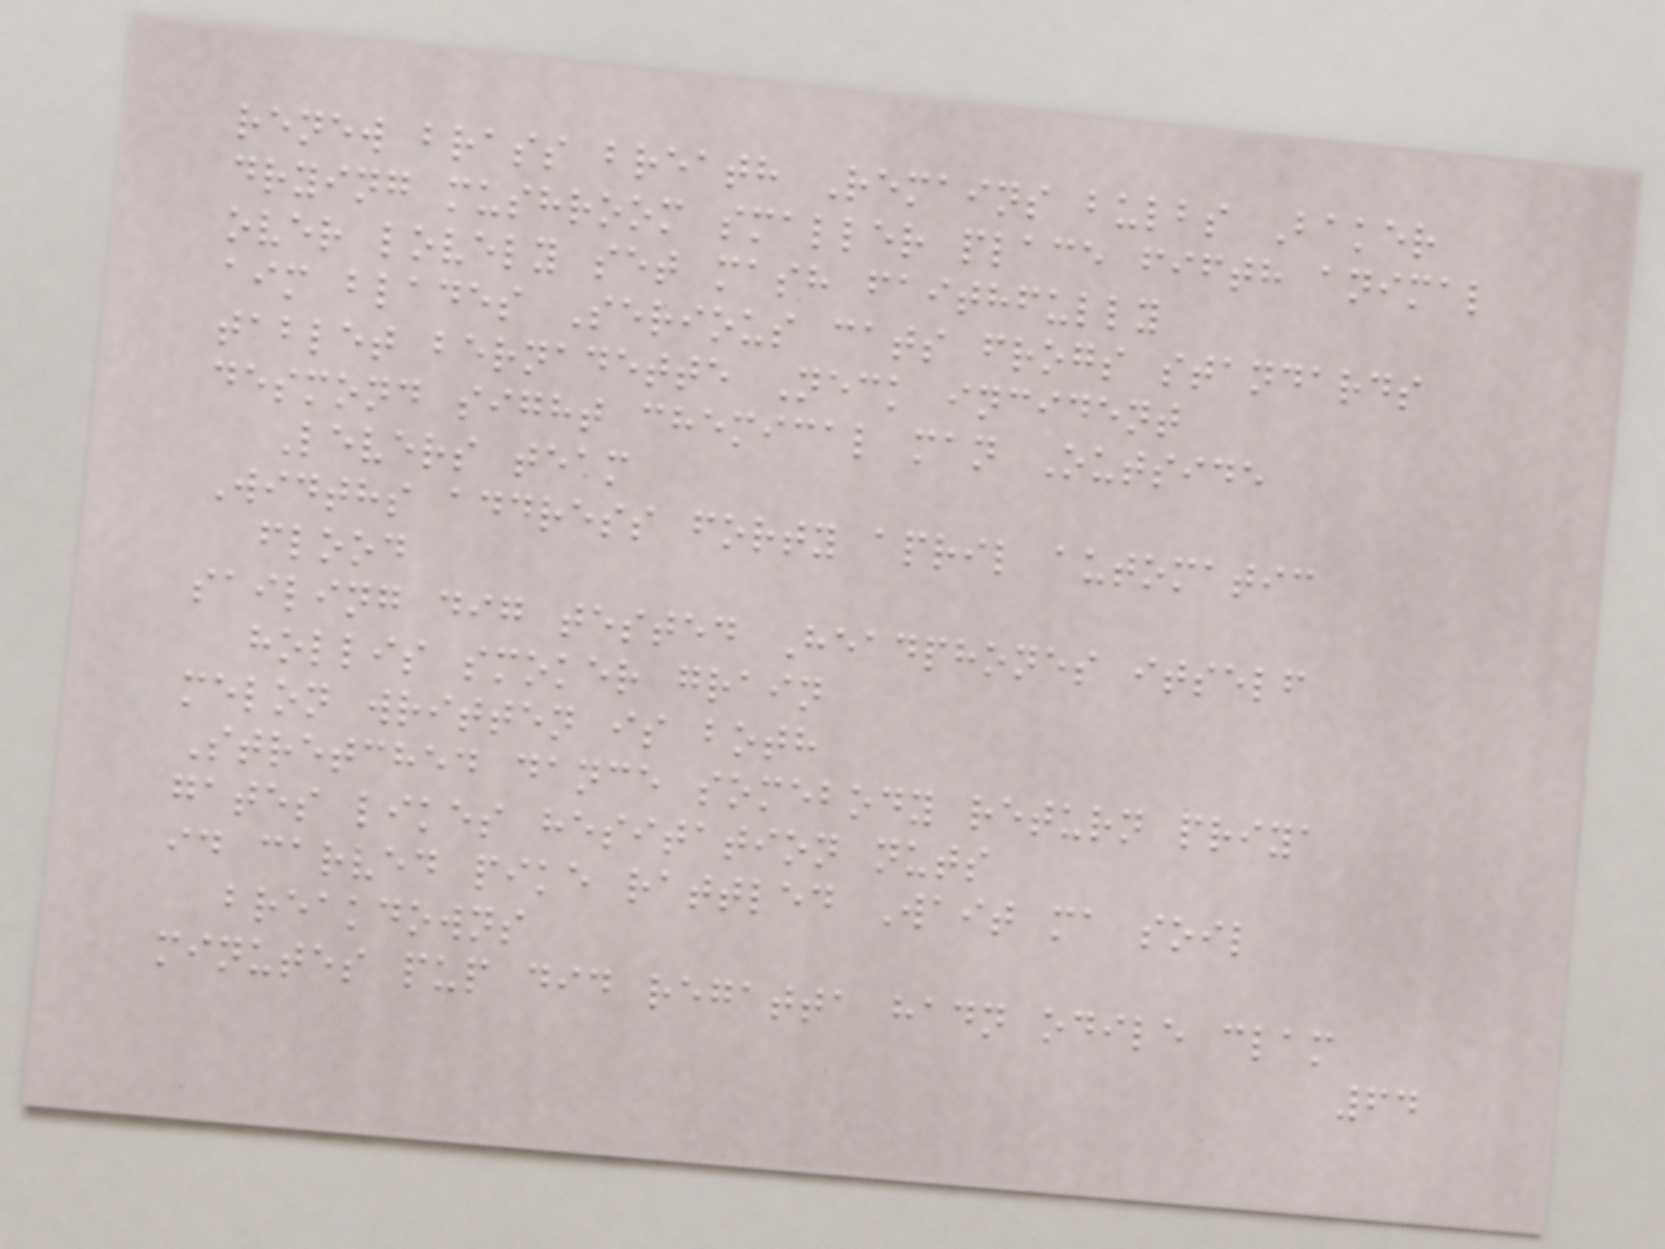renew brass breath Remains bulbs Baker
drying mushroom smaller place fifth animal
over lovely set mash faithfully
aim blades Serious cats frogs standards
tablet bernadette Neck incident
desmond sight chemical man Outside
Levers team
Widths address forty april automatic
flood
sailing dig tested Headphones itself
hollis smoker grain
melon written is both
Stretched dance somebody return priya
gates likes hesitation nuts
id carved pike rattled Wait ma soil
breakdowns
minutes pup did regatta hadn odile clam
64
